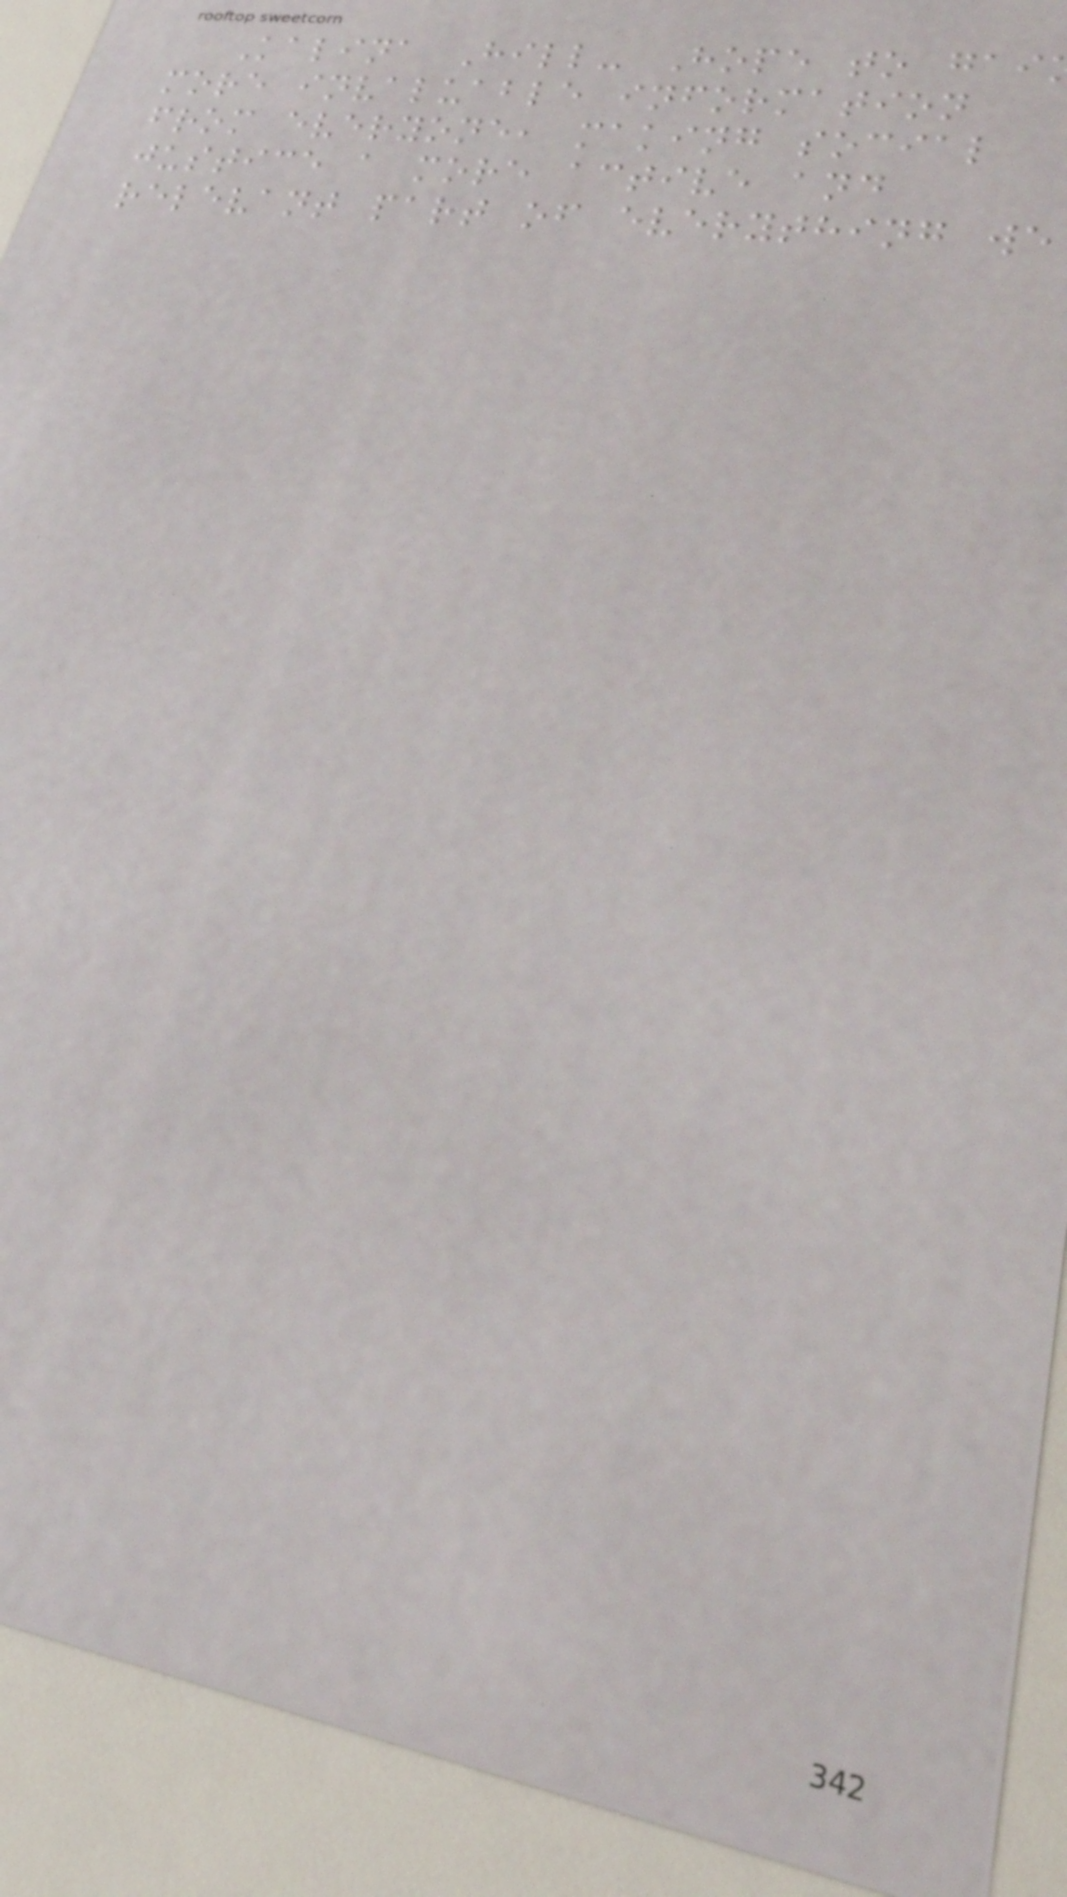Kalina Hill- Hope to gai
more invaluable information
from everyone, making social
justice a more active and
relevant part of everything we
